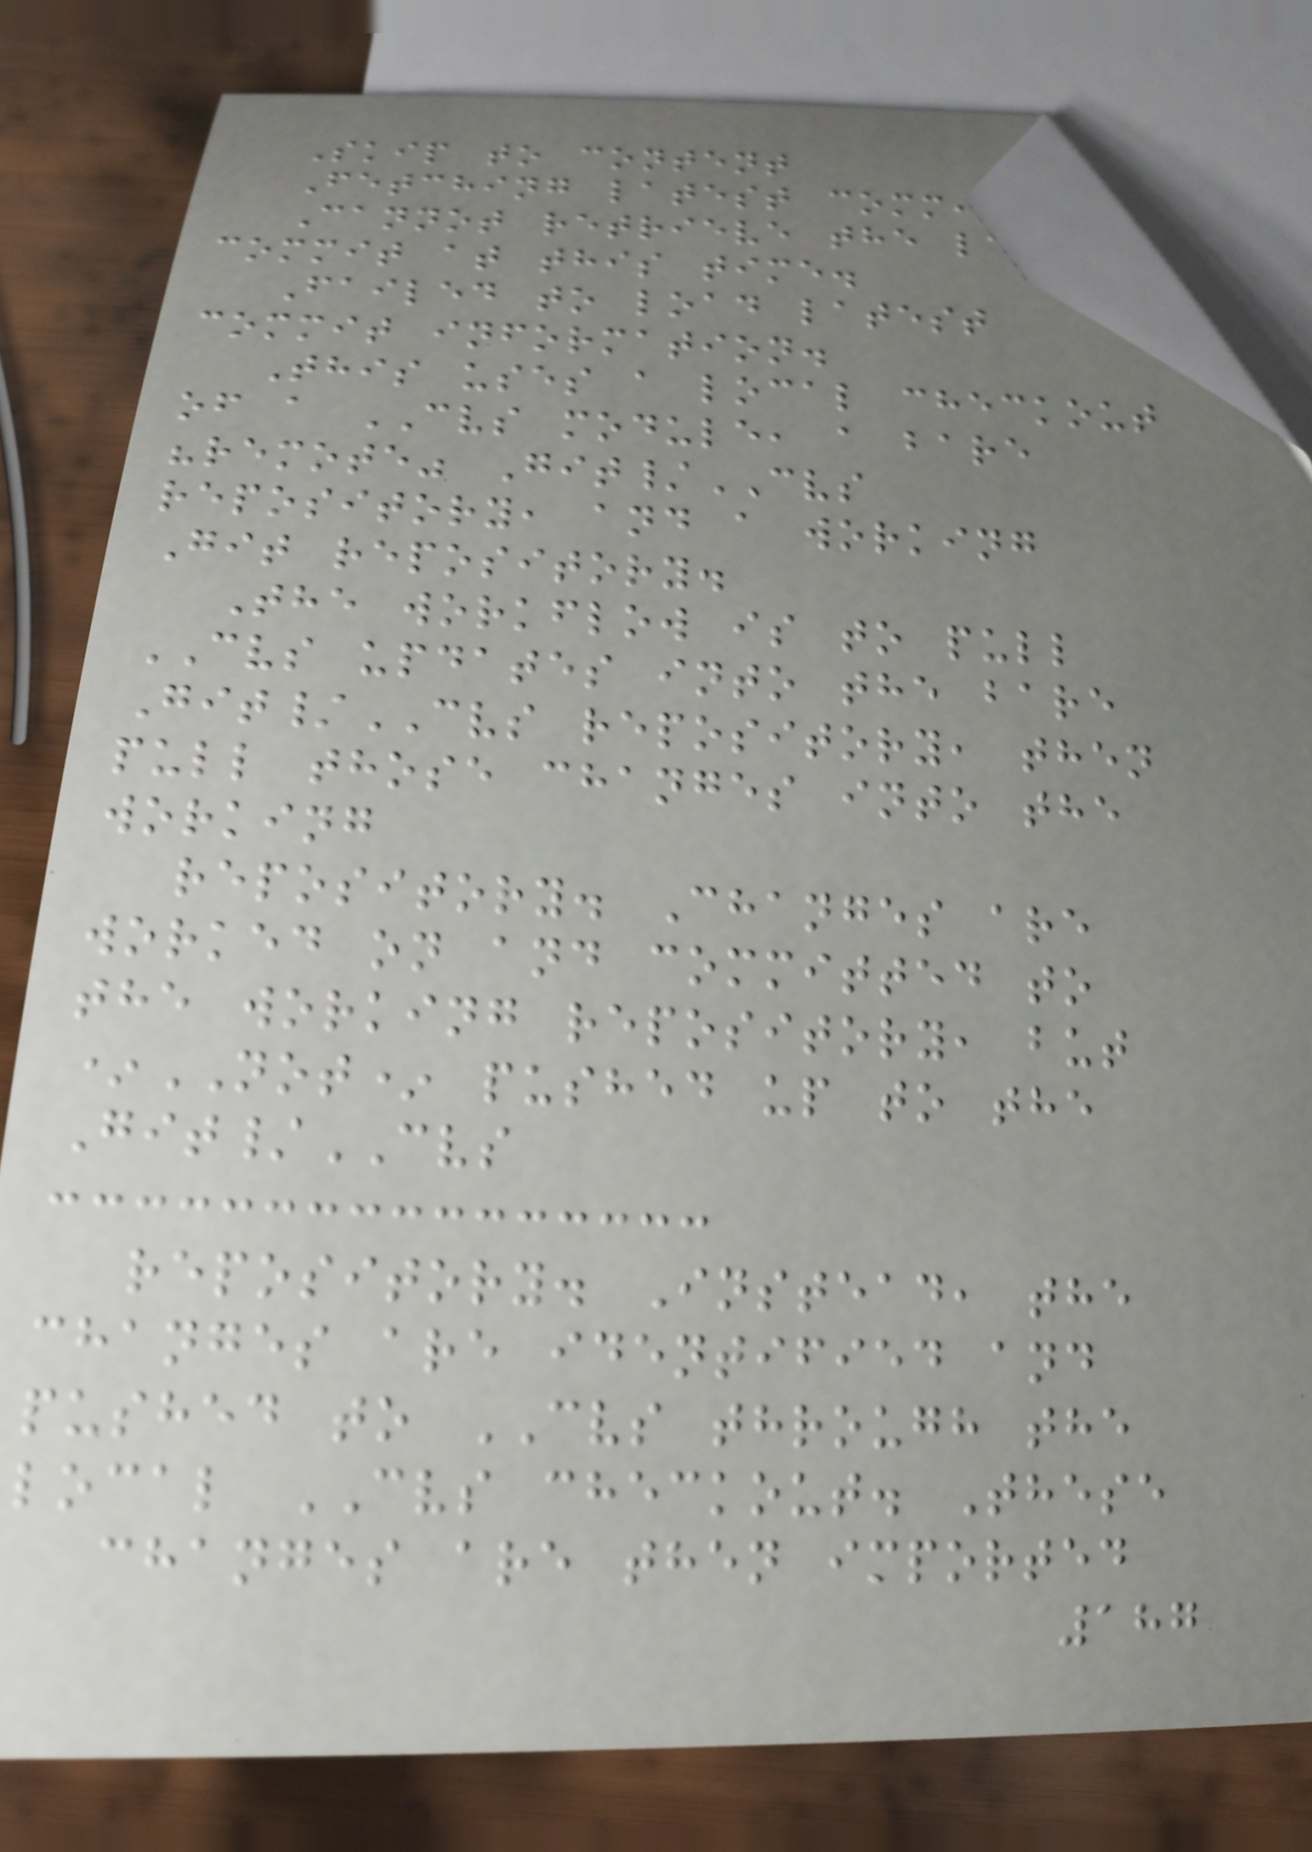Skip to content
Fetching latest commit...
Cannot retrieve the latest
commit at this time.
Failed to load latest
commit information.
This uses a local checkout
of a CVS module, a bare
"remote" Git/CVS
repository, and a working
Git repository.
The workflow is to pull
CVS updates into the bare
Git/CVS repository, then
pull those changes into the
working
repository. Changes are
worked on and committed to
the working repository, but
*NOT* pushed up to the
Git/CVS
repository. Instead, the
changes are identified and
pushed to CVS through the
local CVS checkout. These
changes are then imported
187
